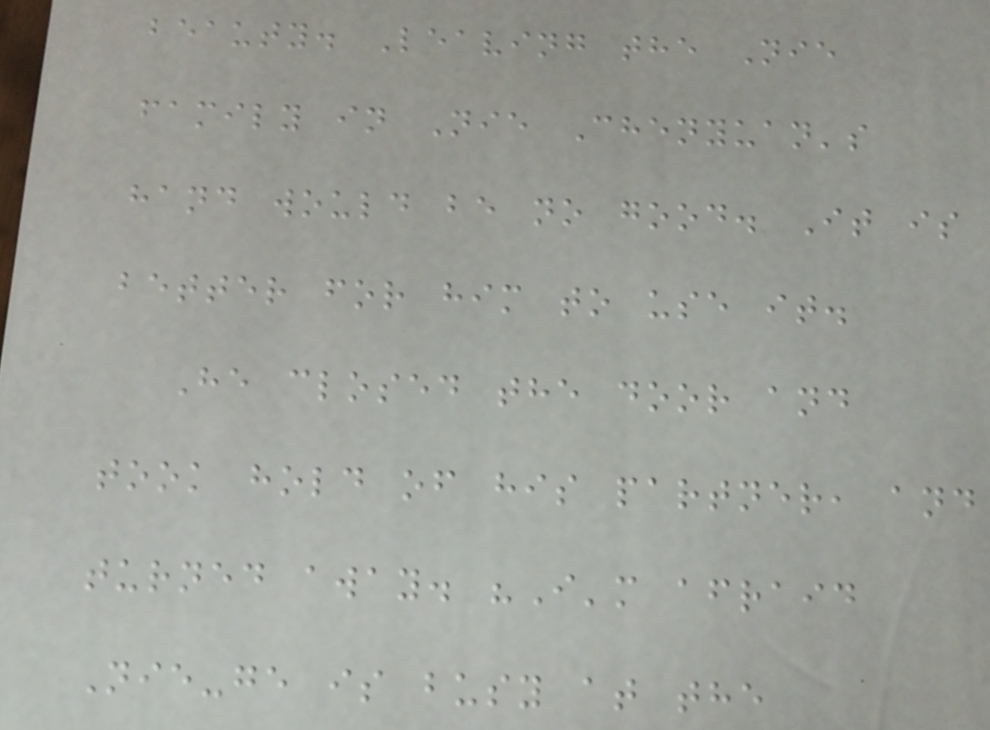beauty. Leaving the Nie
family in Nie Chenyuan's
hand would be no good. It is
better for him to use it.
He closed the door and
took hold of his partner, and
turned away. "I'm afraid
Nie-ge is busy at the
